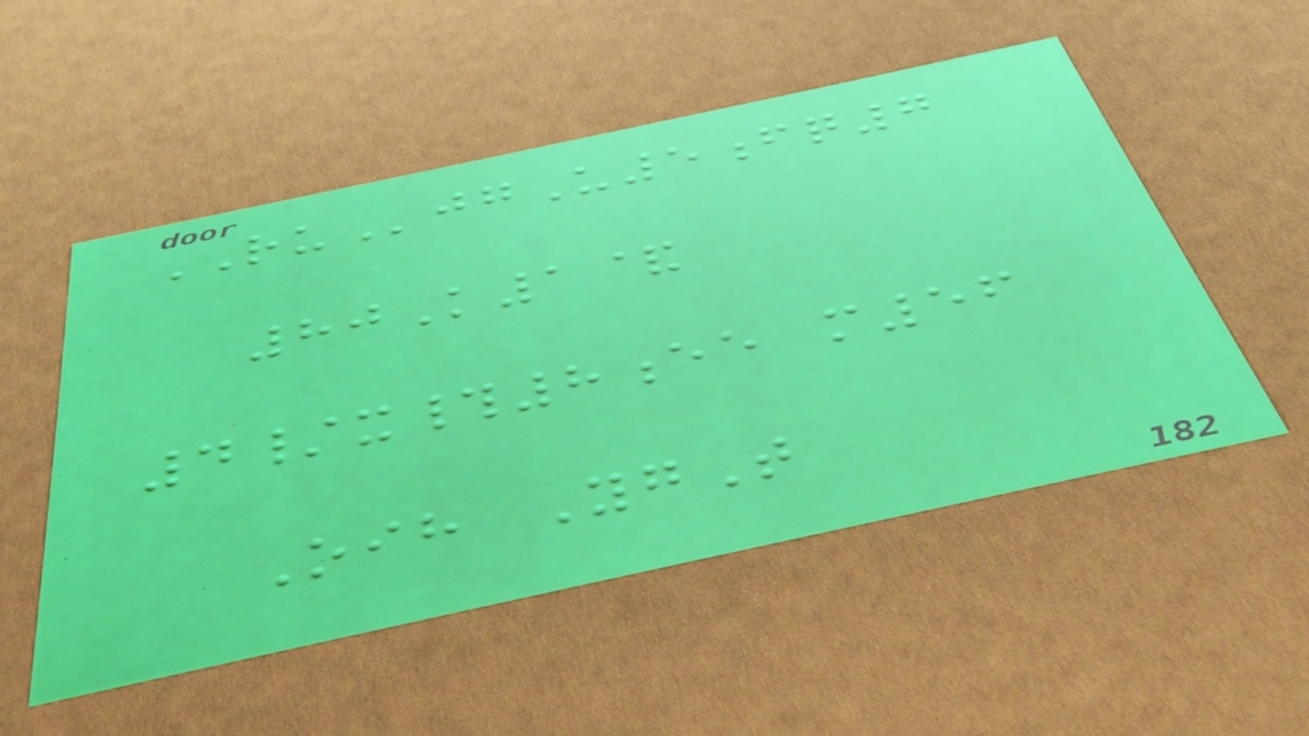RUjgU5fq7
80K1&
4/x#8ee m56
Oih YgT
